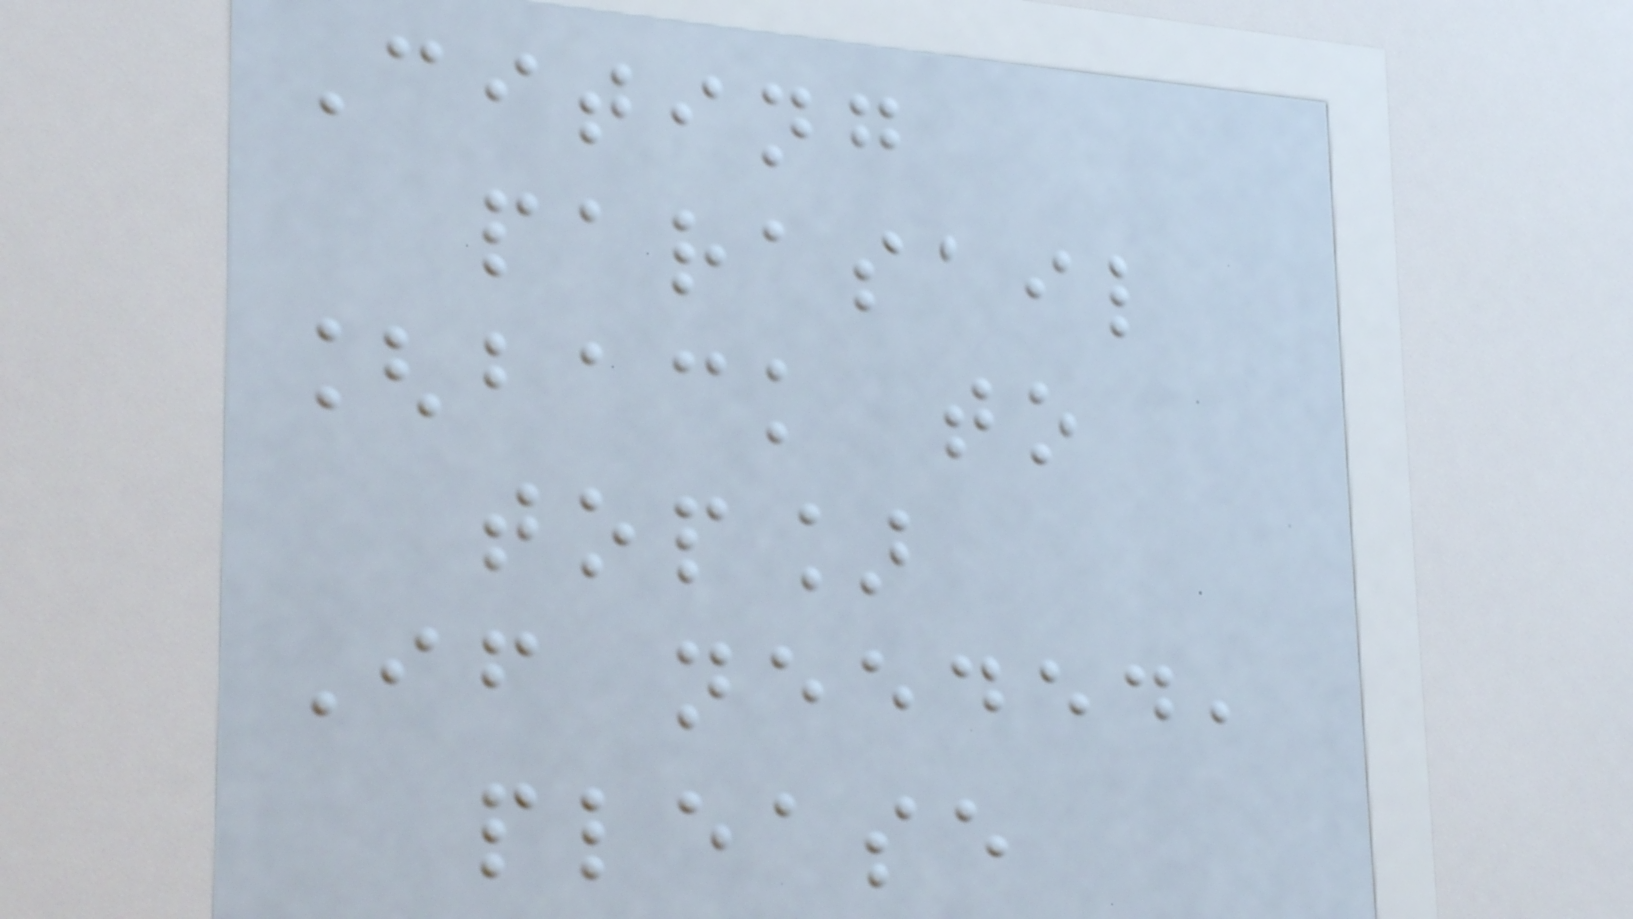Citing
parasail
[back to
top]
If needed,
please
